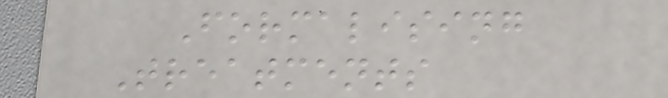Formalising
Treatments
